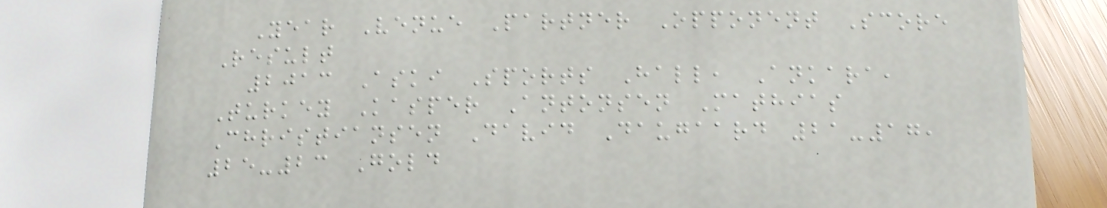Year Venue Partner Opponent Score
Result
2013 Aski Sports Hall, Ankara,
Turkey Kasper Antonsen Mathias
Christiansen David Daugaard 21-17,
25-23 Gold
